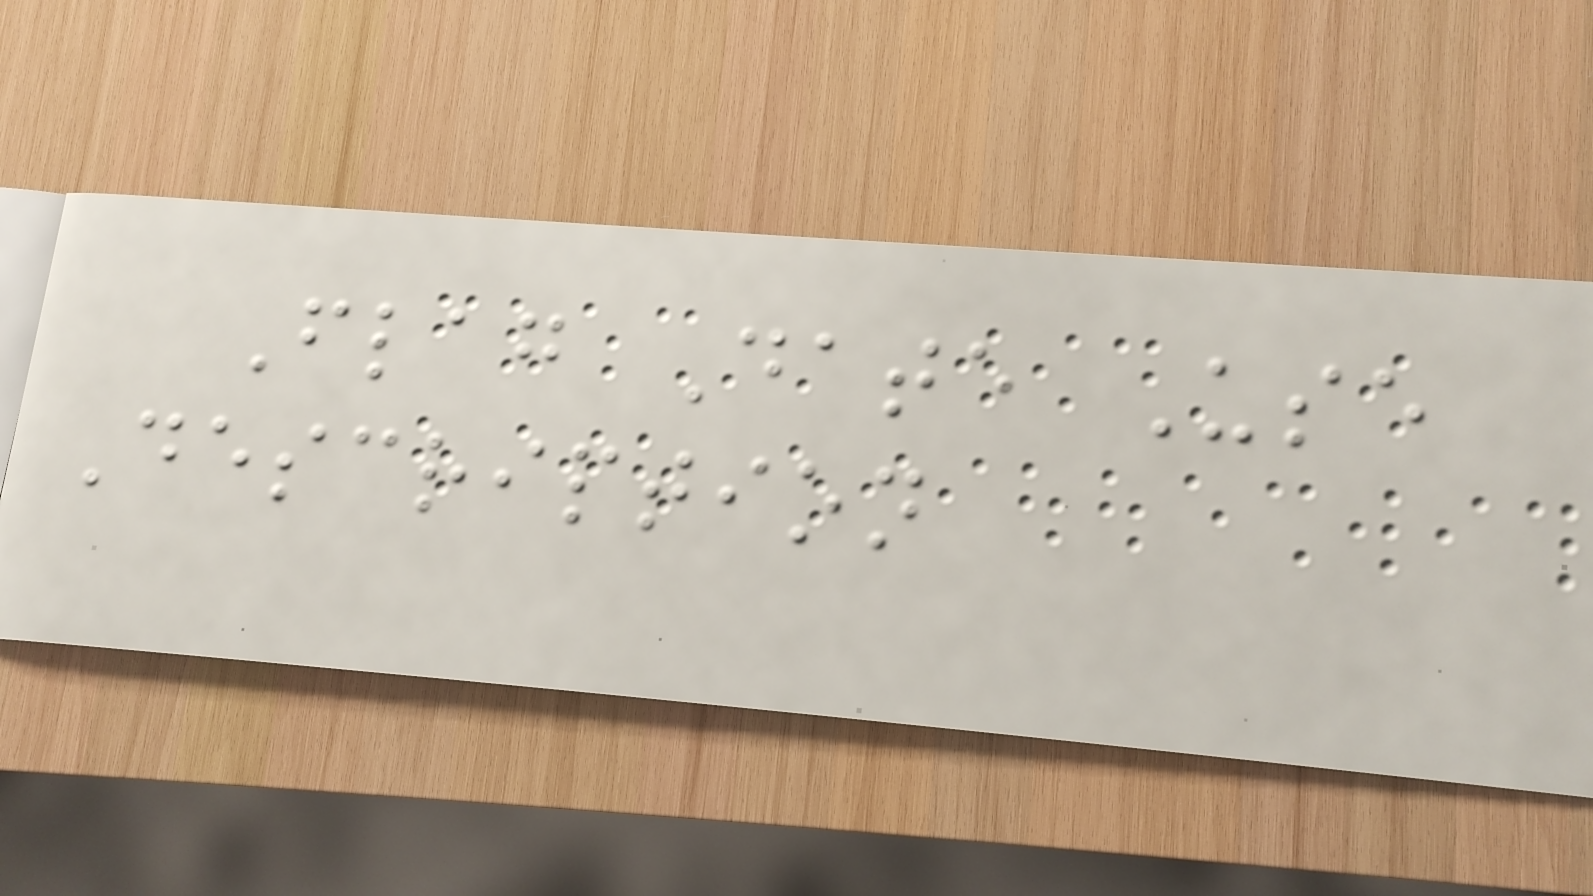Flag Date Use
Description
